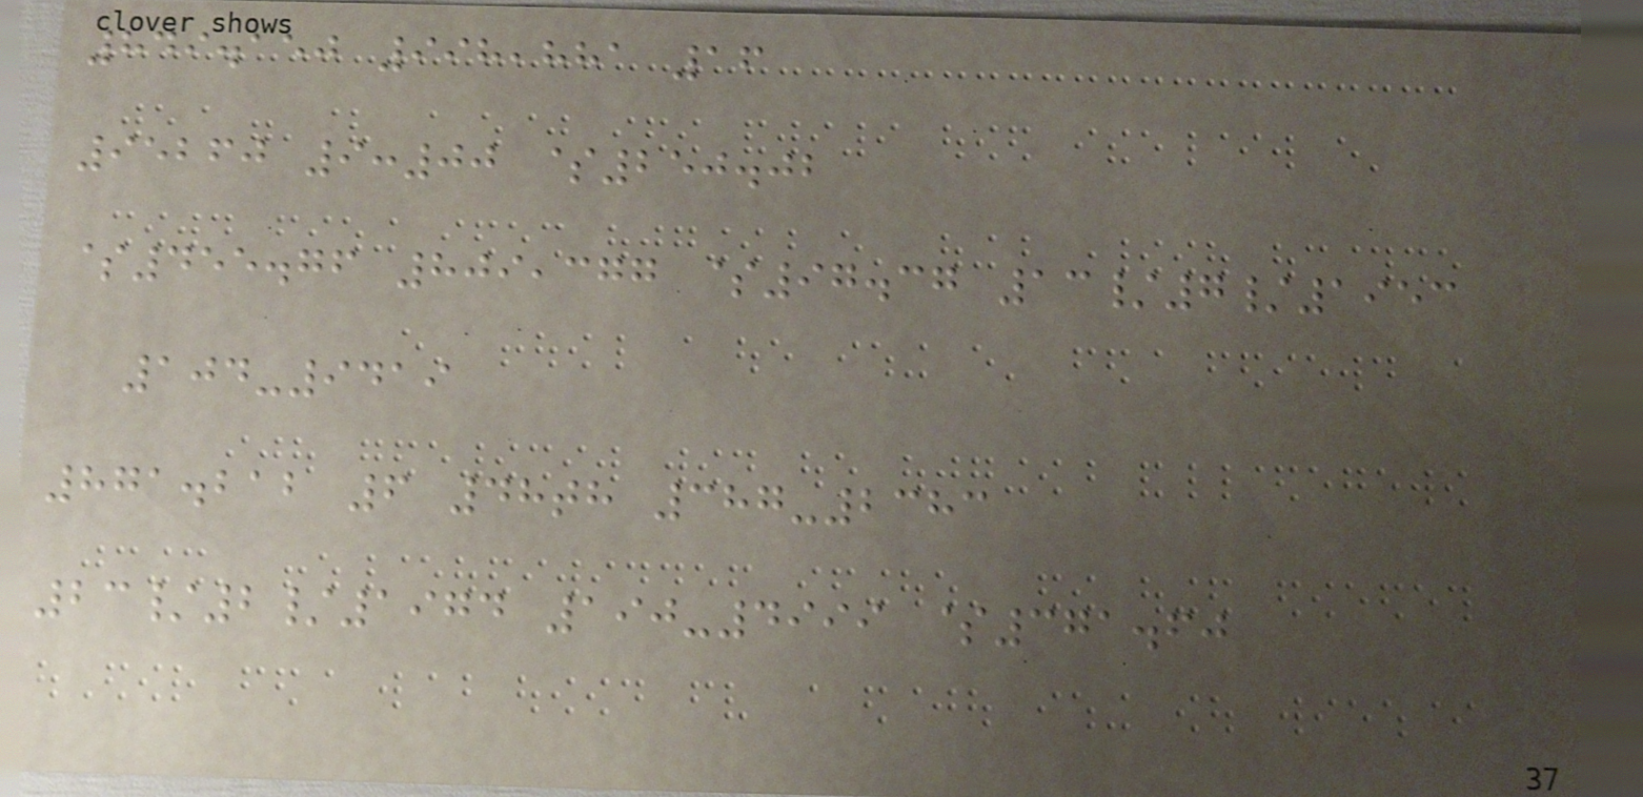849.150 998,881 16
95260 9:00 $250.02
$455.76 809,377 $97.37 13/7/1953
104-9419
871.212 6 48th 387-2383
23/2/1974 190-4999 $371.60
